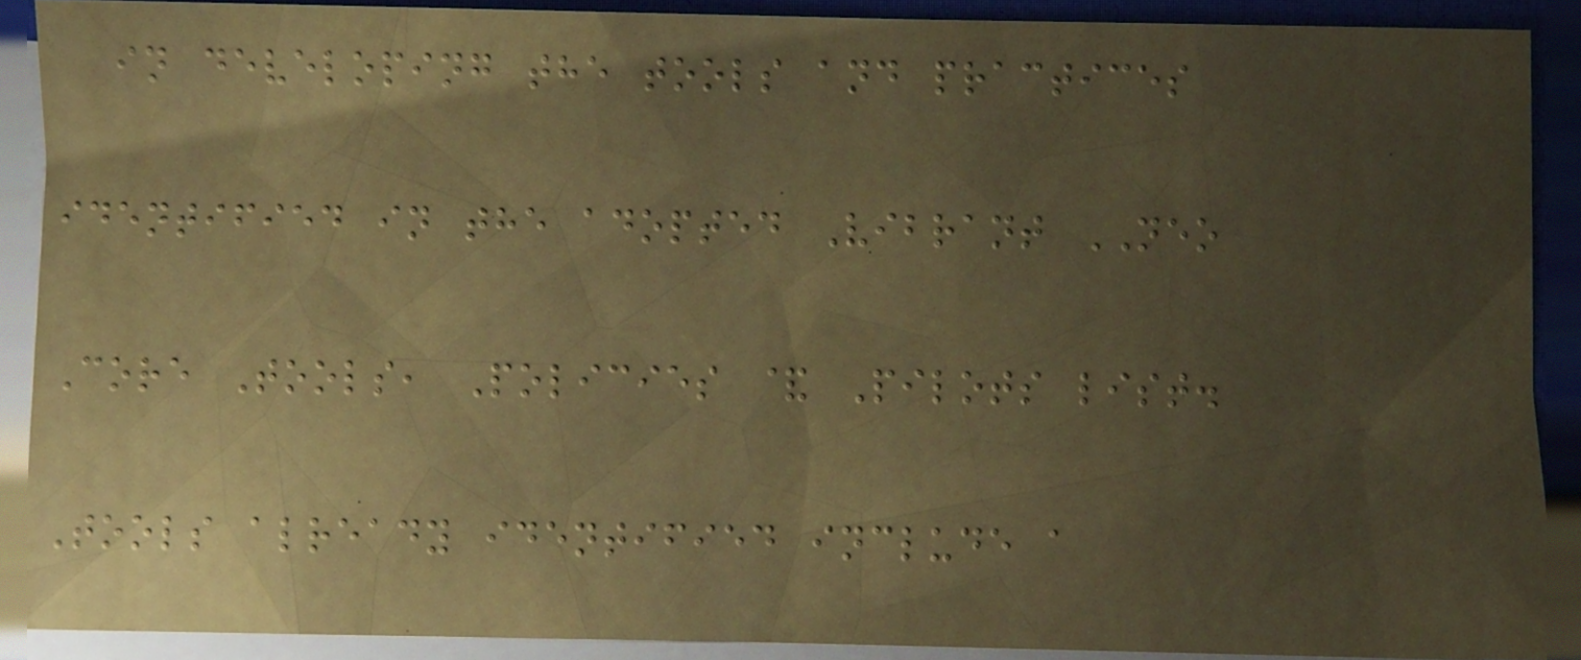in developing the tools and practices
identified in the adopted Vibrant NEO
Core Tools, Policies & Pilots list.
Tools already identified include a
